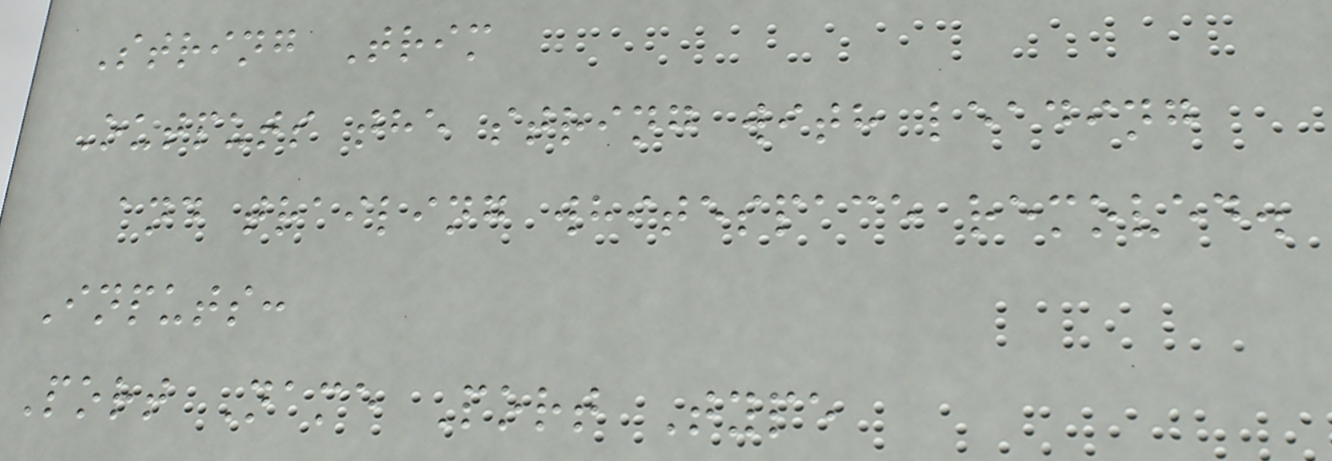String Trim
Outputs the string with leading
and trailing whitespace removed.
Inputs:
Port Name Port Type
